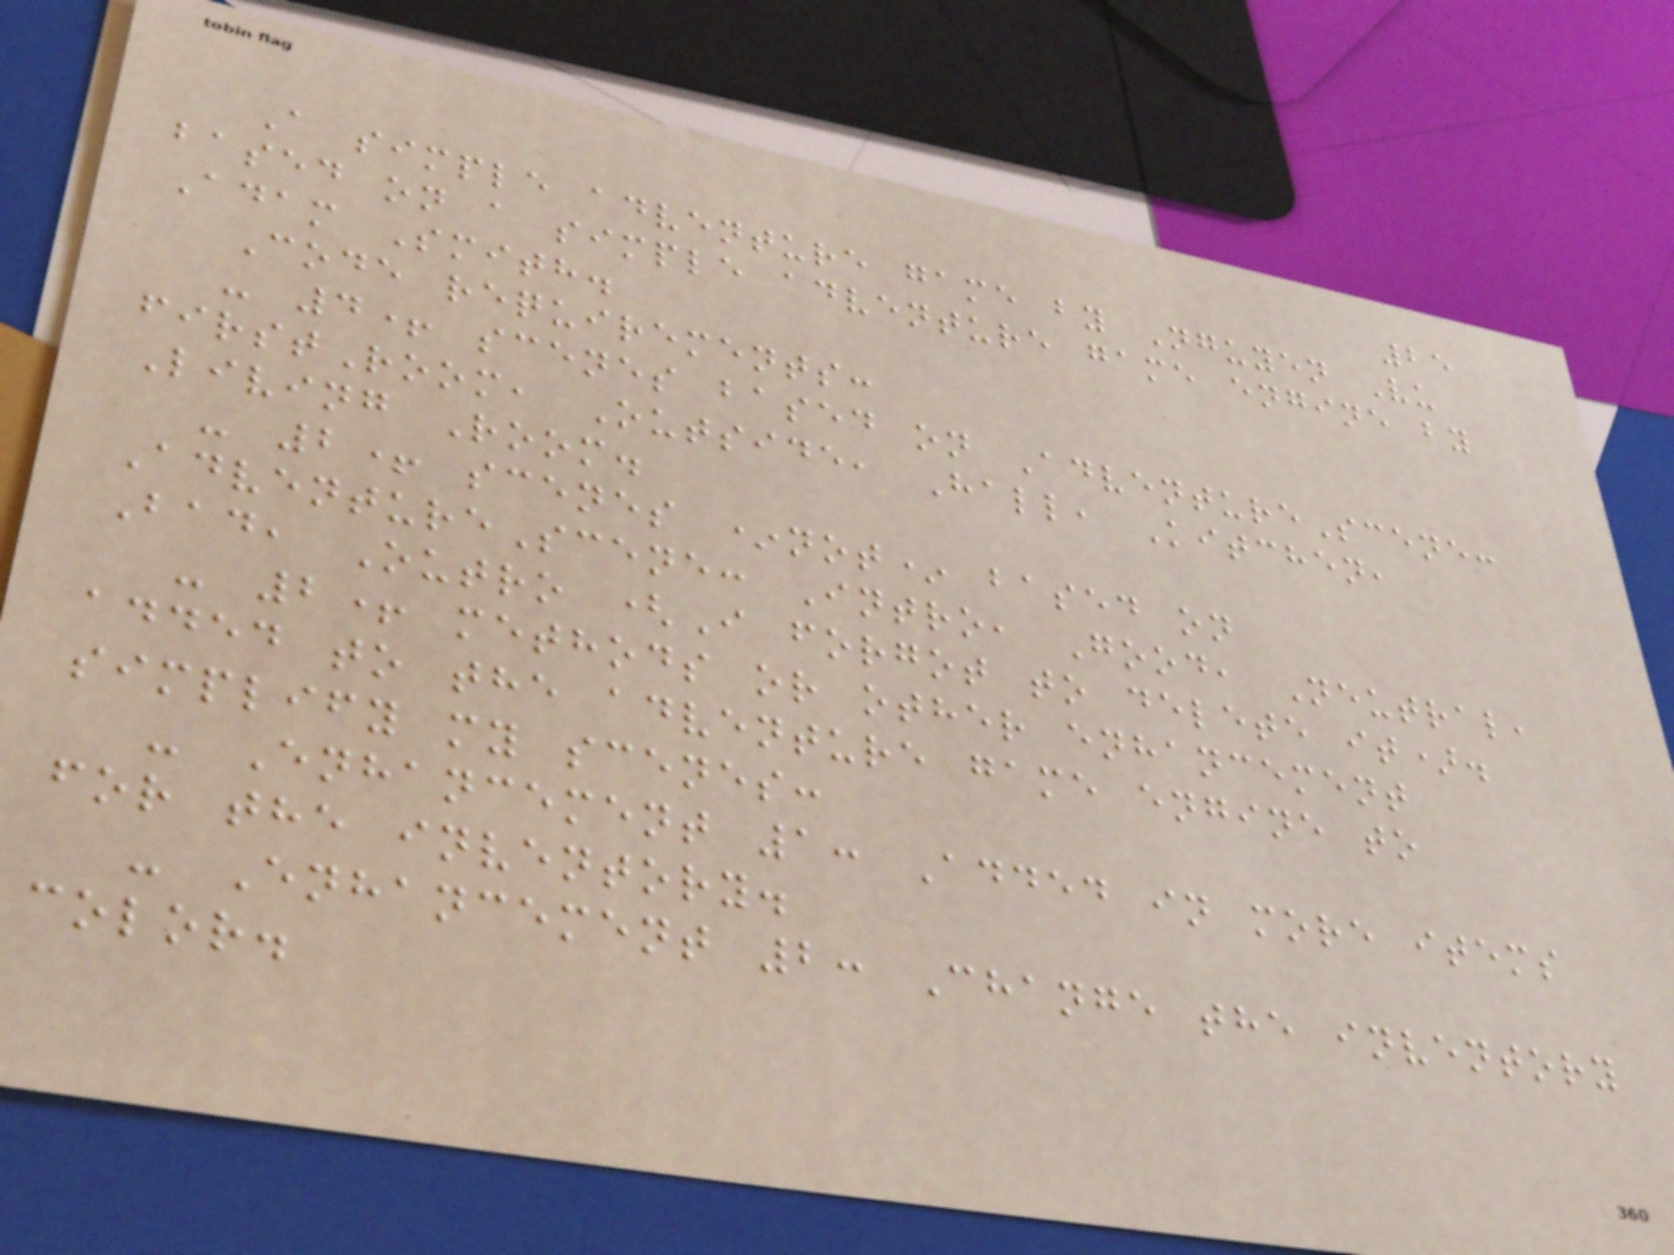25
A simple adventure game by Nguyen Vu
based on a simple adventure game engine by
Adam Smith.
Code requirements:
- 4+ scenes based on AdventureScene:
firstRoom, Outside, Hall, Kitchen,
Living Room.
- 2+ scenes *not* based on
AdventureScene: Intro, Good, Neutral,
Bad, Outro (I forgot to delete it).
- 2+ methods or other enhancement
added to the adventure game engine to
simplify my scenes:
- Enhancement 1: Added in more items
for the inventory.
- Enhancement 2: Change the inventory
color.
